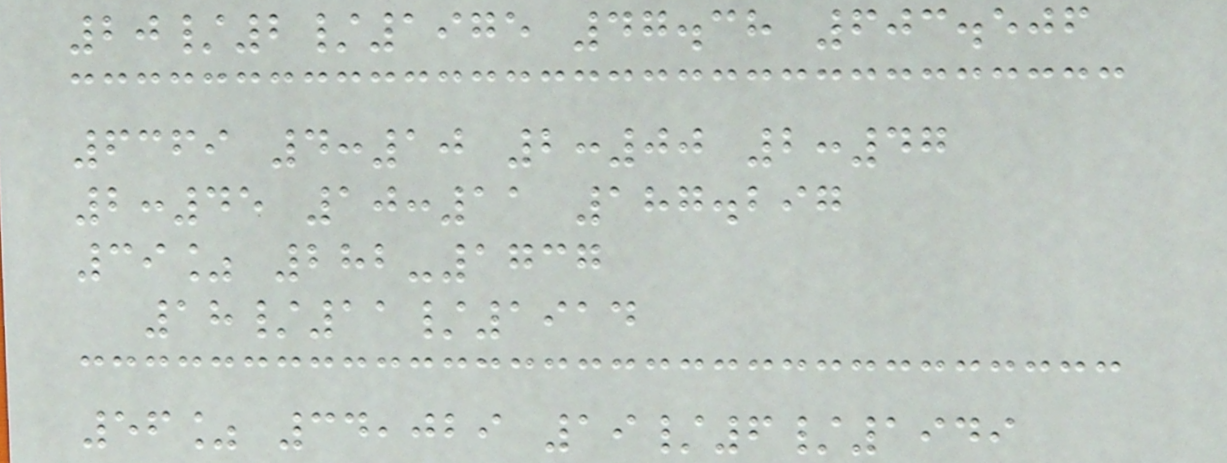20/2/1975 47.38 603.506
6369 4:10 2:00 2:47
2:45 10:11 187.297
39% 282-1737
18/11/1914
56% 34,029 19/6/1949
